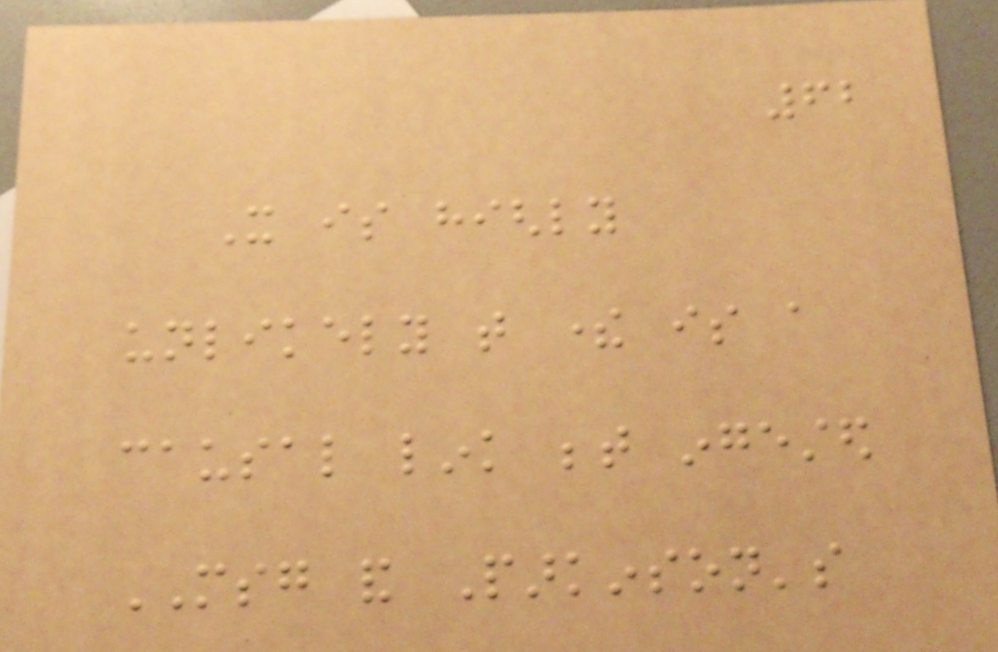62
It is highly
unlikely that there is a
causal link between ingested
MSG and Parkinson's
